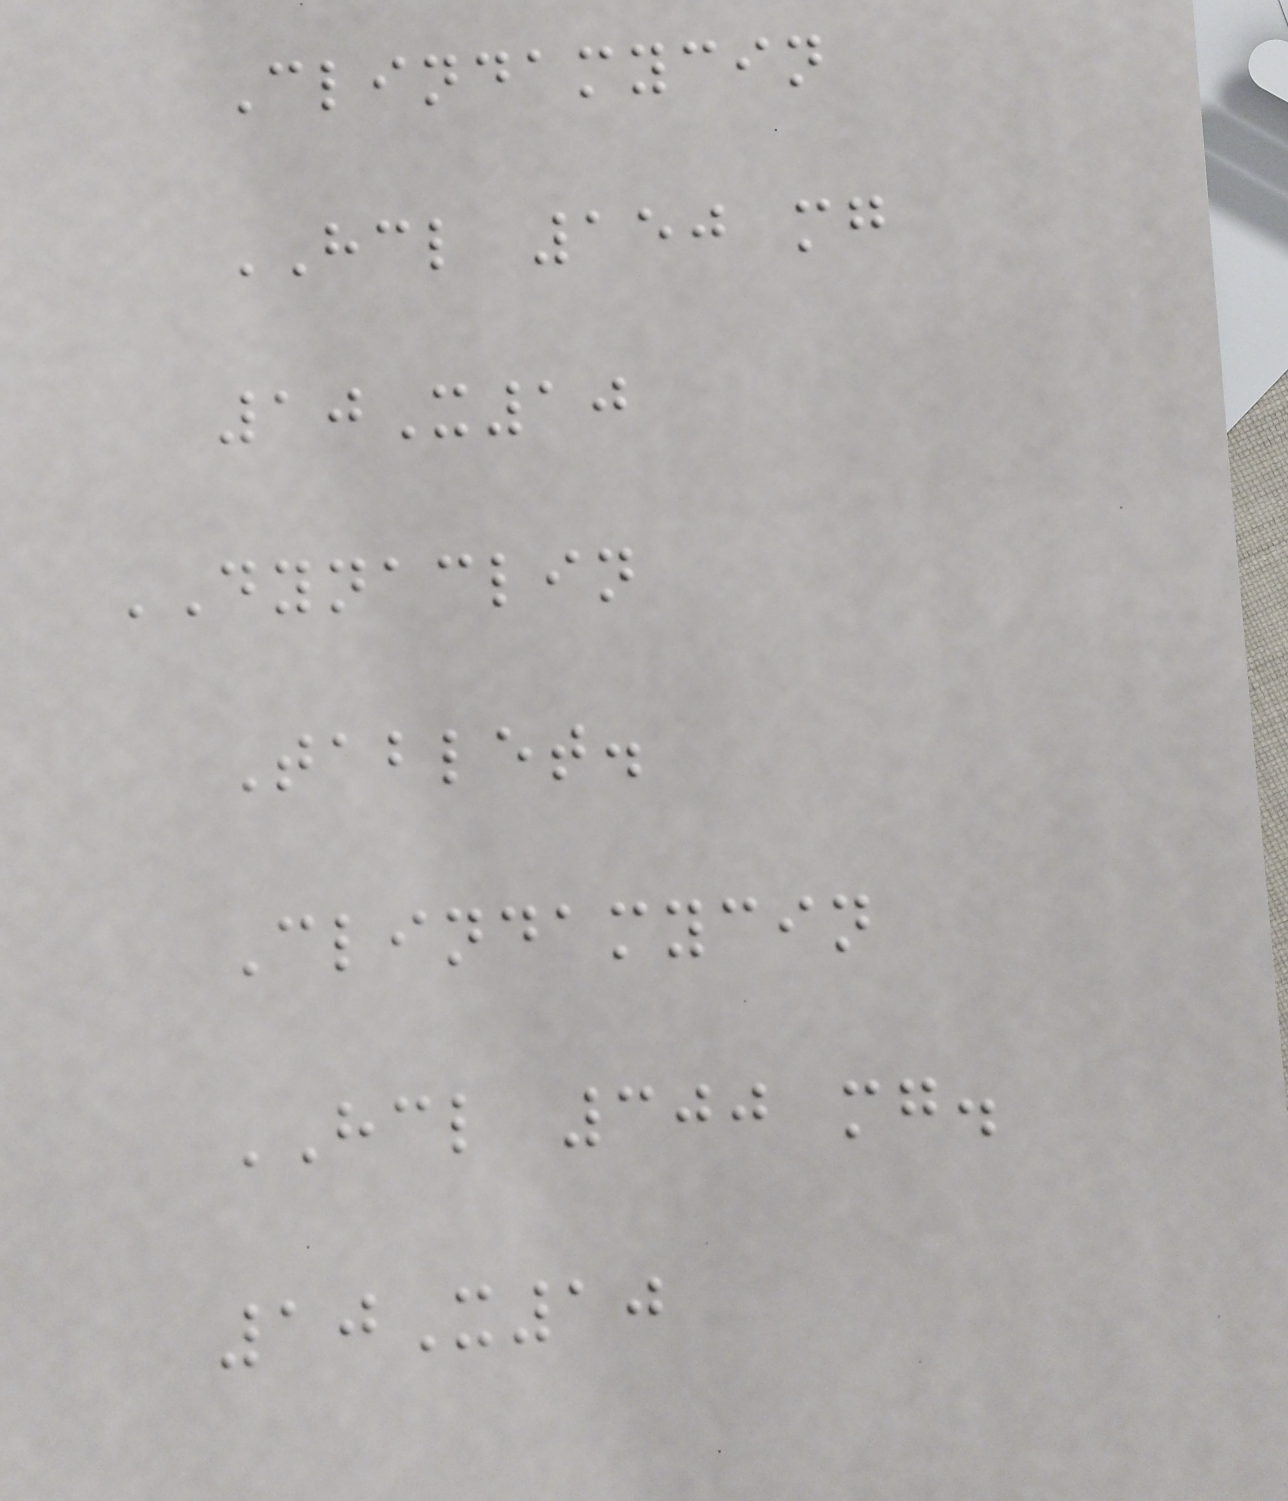Clindamycin
HCL 150 mg
10X10
DYNACLIN
Tablet.
Clindamycin
HCL 300 mg.
10X10
